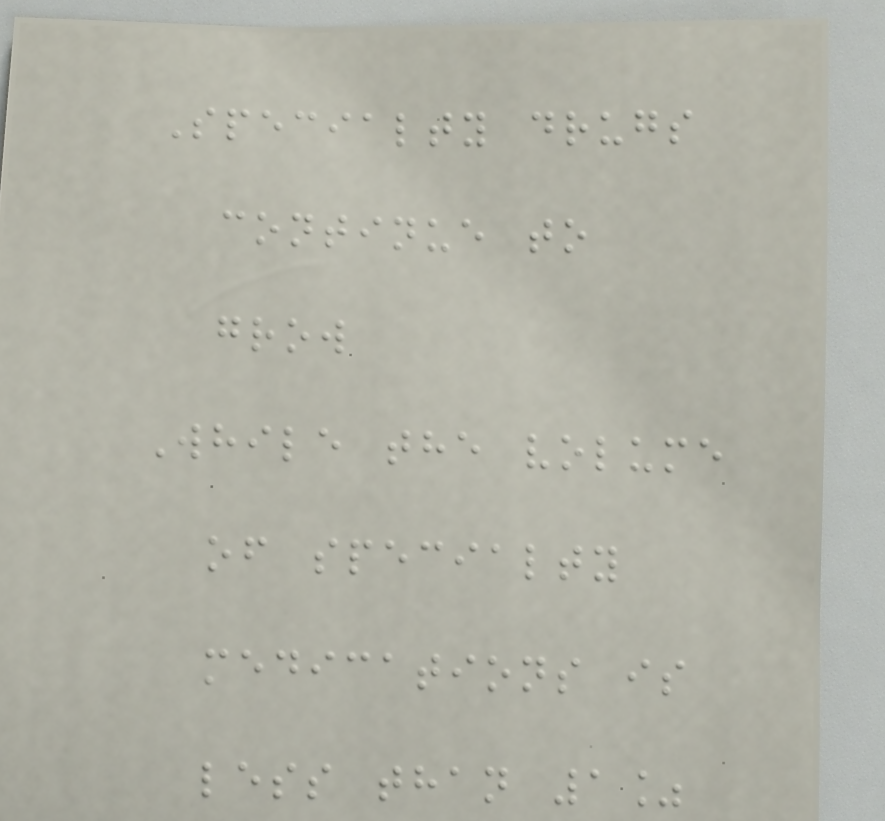Specialty drugs
continue to
grow
While the volume
of specialty
medications is
less than 1%
